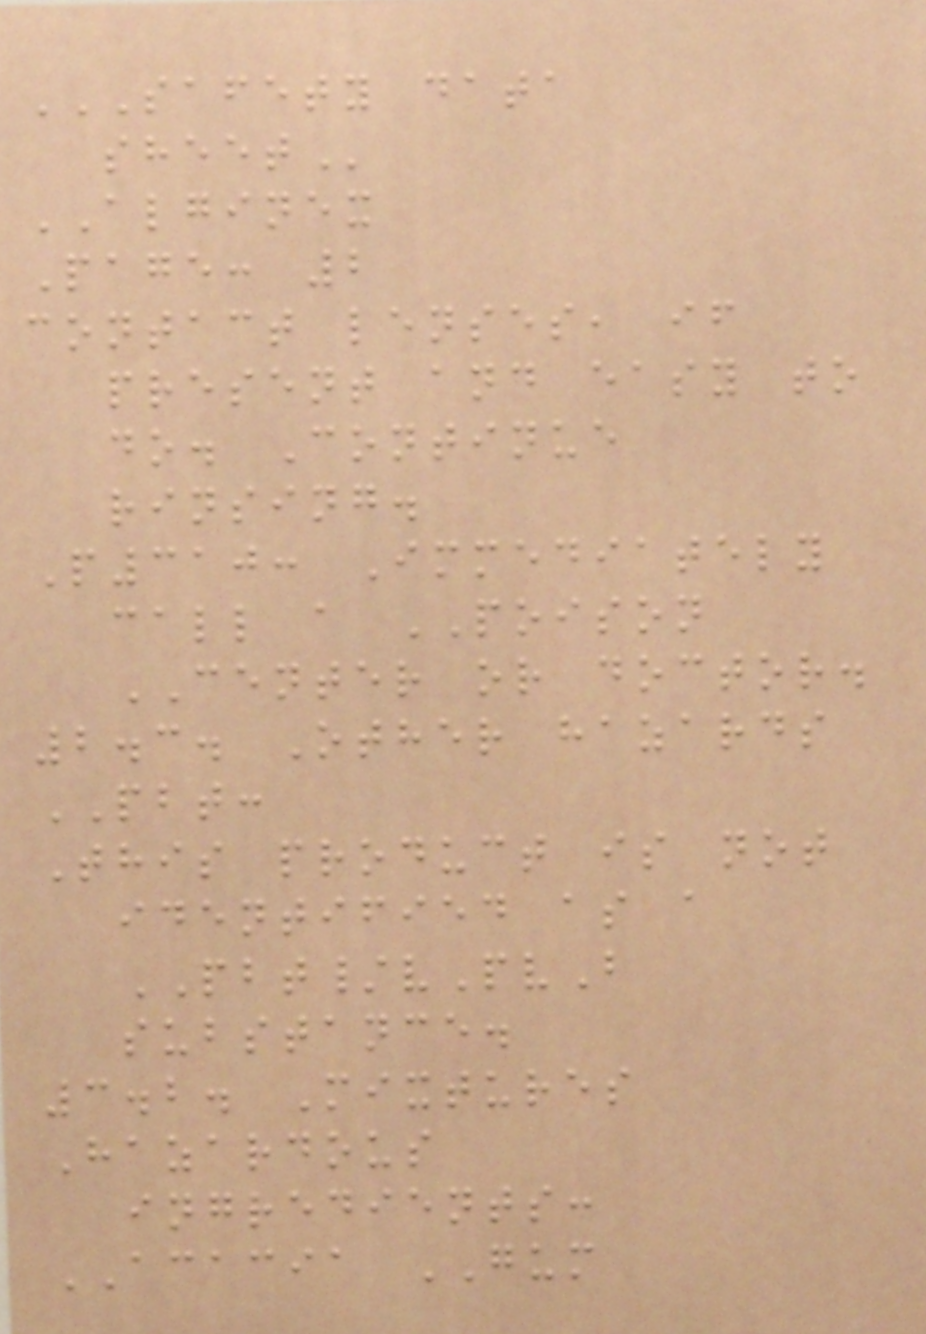SAFETY DATA
SHEET
ALGINEX
Page: 2
contact lenses, if
present and easy to
do. Continue
rinsing.
P310: Immediately
call a POISON
CENTER or doctor.
2.3. Other hazards
PBT:
This product is not
identified as a
PBT/vPvB
substance.
3.2. Mixtures
Hazardous
ingredients:
ACACIA GUM
